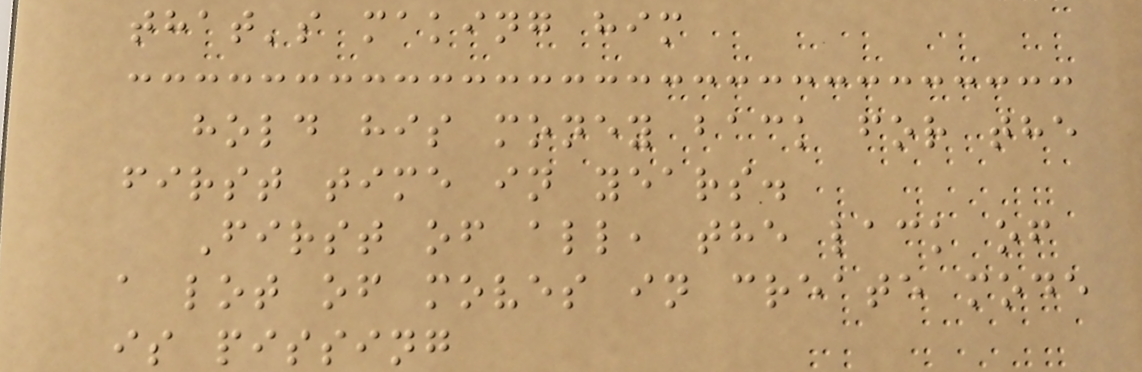that's making him
hold his money back for the
first time in years.
First of all, the lack of
a lot of moves in create mode
is pissing
